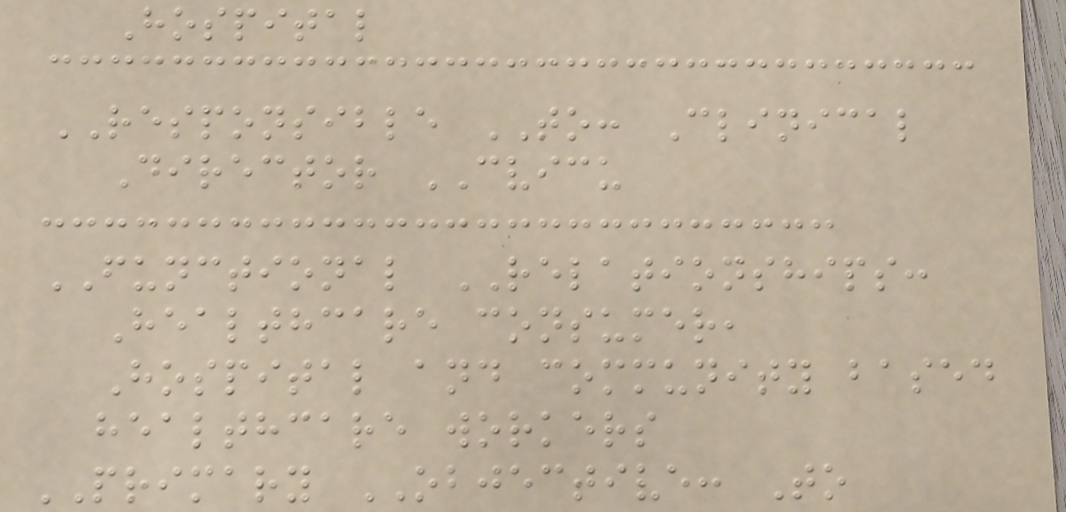Hospital
RESPONSIBLE TO: Clinical
Director CVICU
FUNCTIONAL RELATIONSHIPS:
Healthcare consumer,
Hospital and community based
healthcare workers
PRIMARY OBJECTIVE: To
